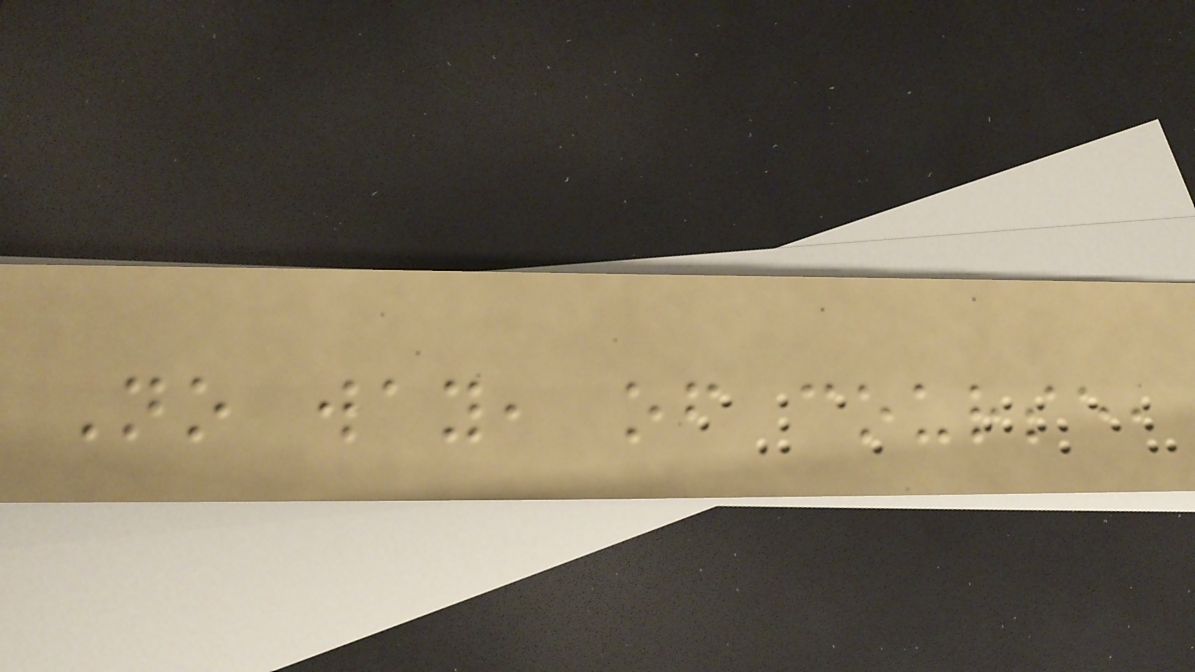No way, of course,
